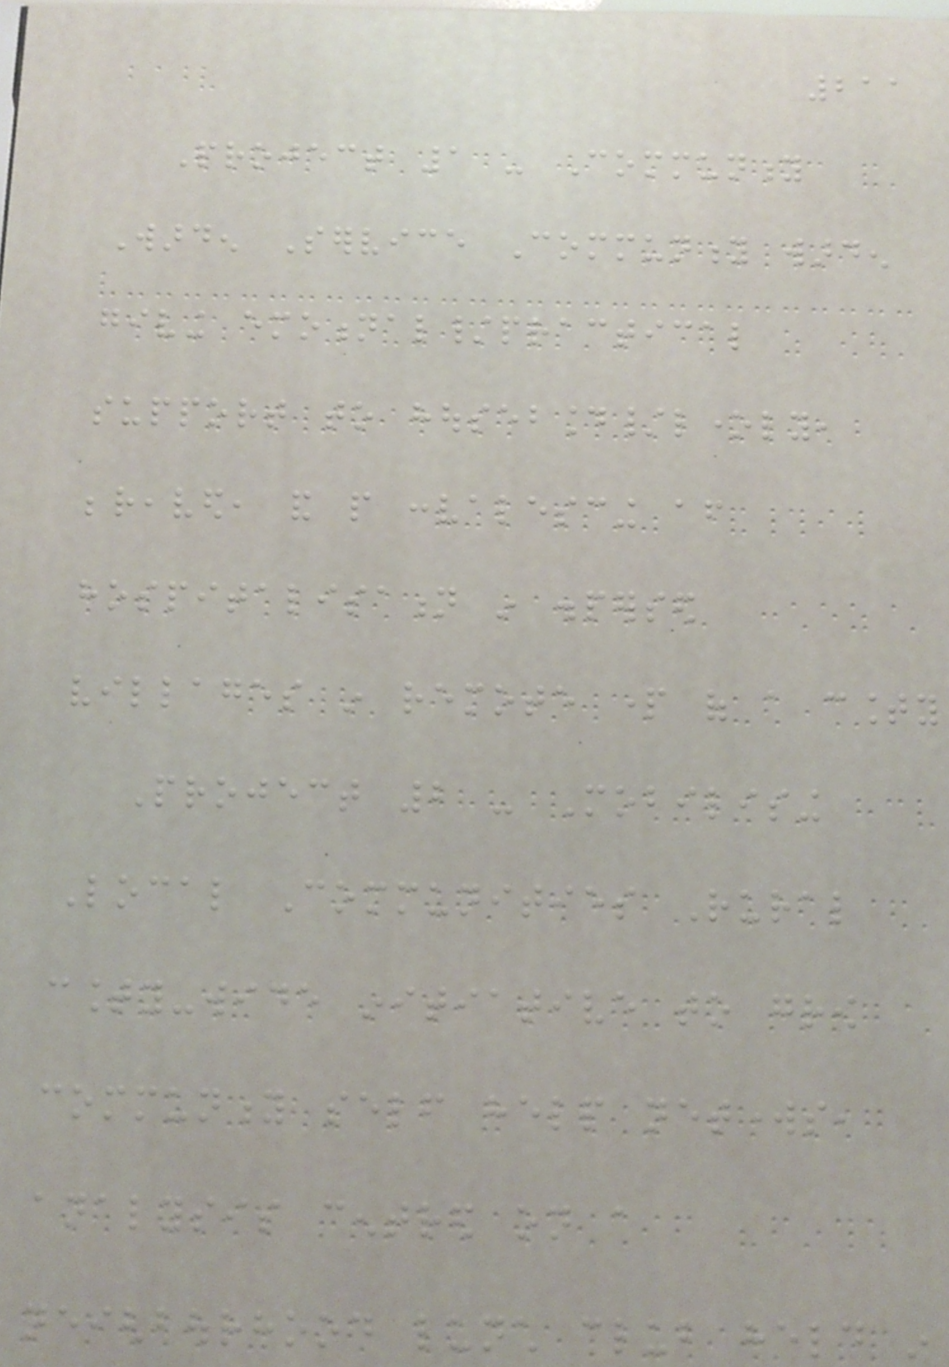211
Project 1 - Community
Warden Service Community warden
giving emotional/practical
support to housebound/lonely,
bereaved, and people convalescing after
hospitalisation in dispersed
villages in remote part of a county
Project 2 - Mobilising
Local Communities Rural
county-wide initiative to grow
community self help networks,
analysis centred on a
neighbourhood lunch club held in
